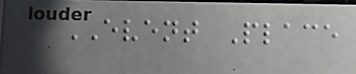EVENT Place
